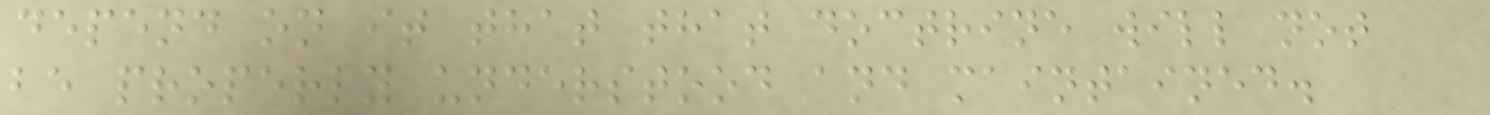depend on it that that doctrine will not
be properly understood and maintained.
